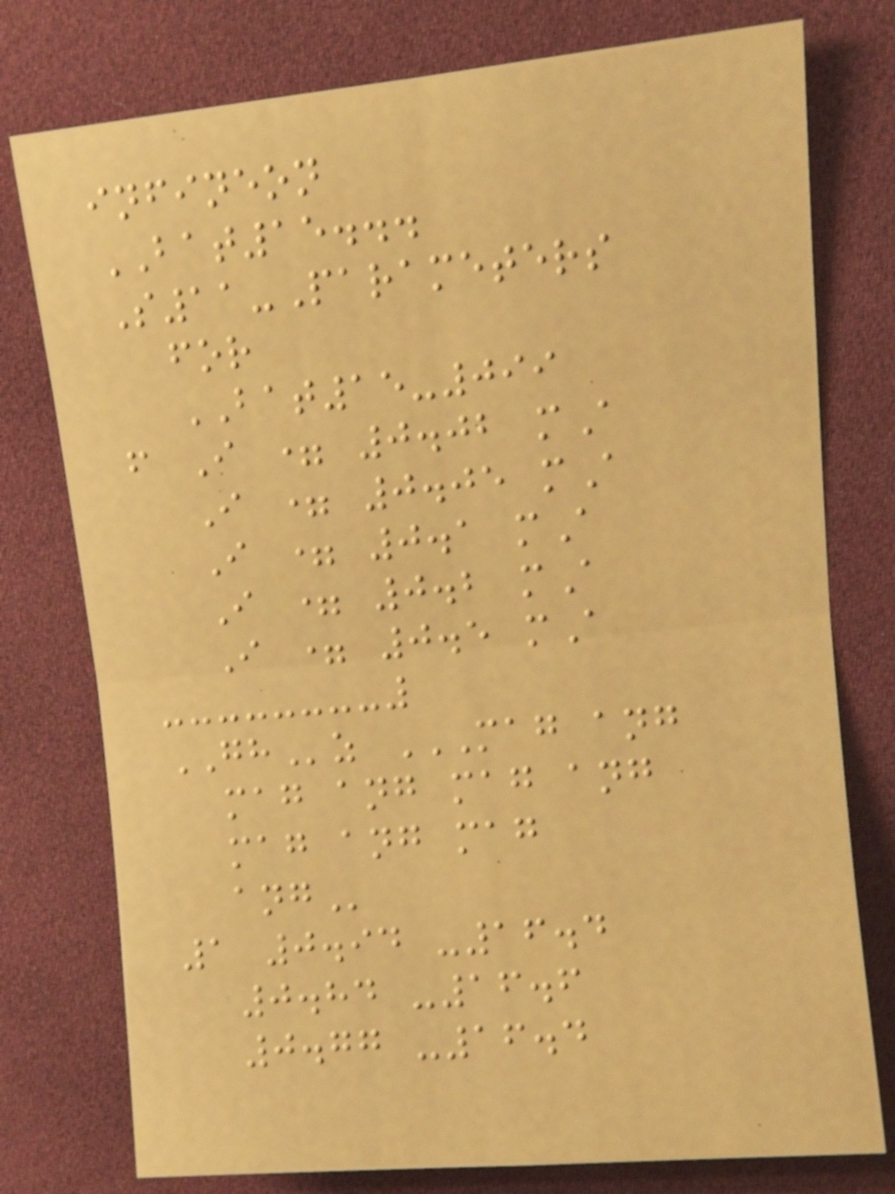infineon
BAT15...
S11-Parameters
for
BAT15-099
f I = 0.02 mA
I = 0.05 mA
I = 0.1 mA
I = 0.2 mA
I = 0.5 mA
GHz MAG ANG
MAG ANG MAG ANG
MAG ANG MAG
ANG
1 0.94 -16.4
0.84 -16.6
0.77 -16.4
